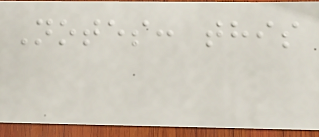Notes: this
